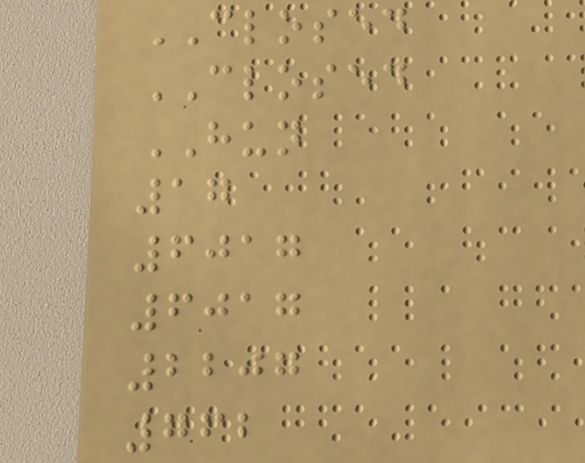CLOSED
CLOSED
HUN
17
6017
6017
2207
762
